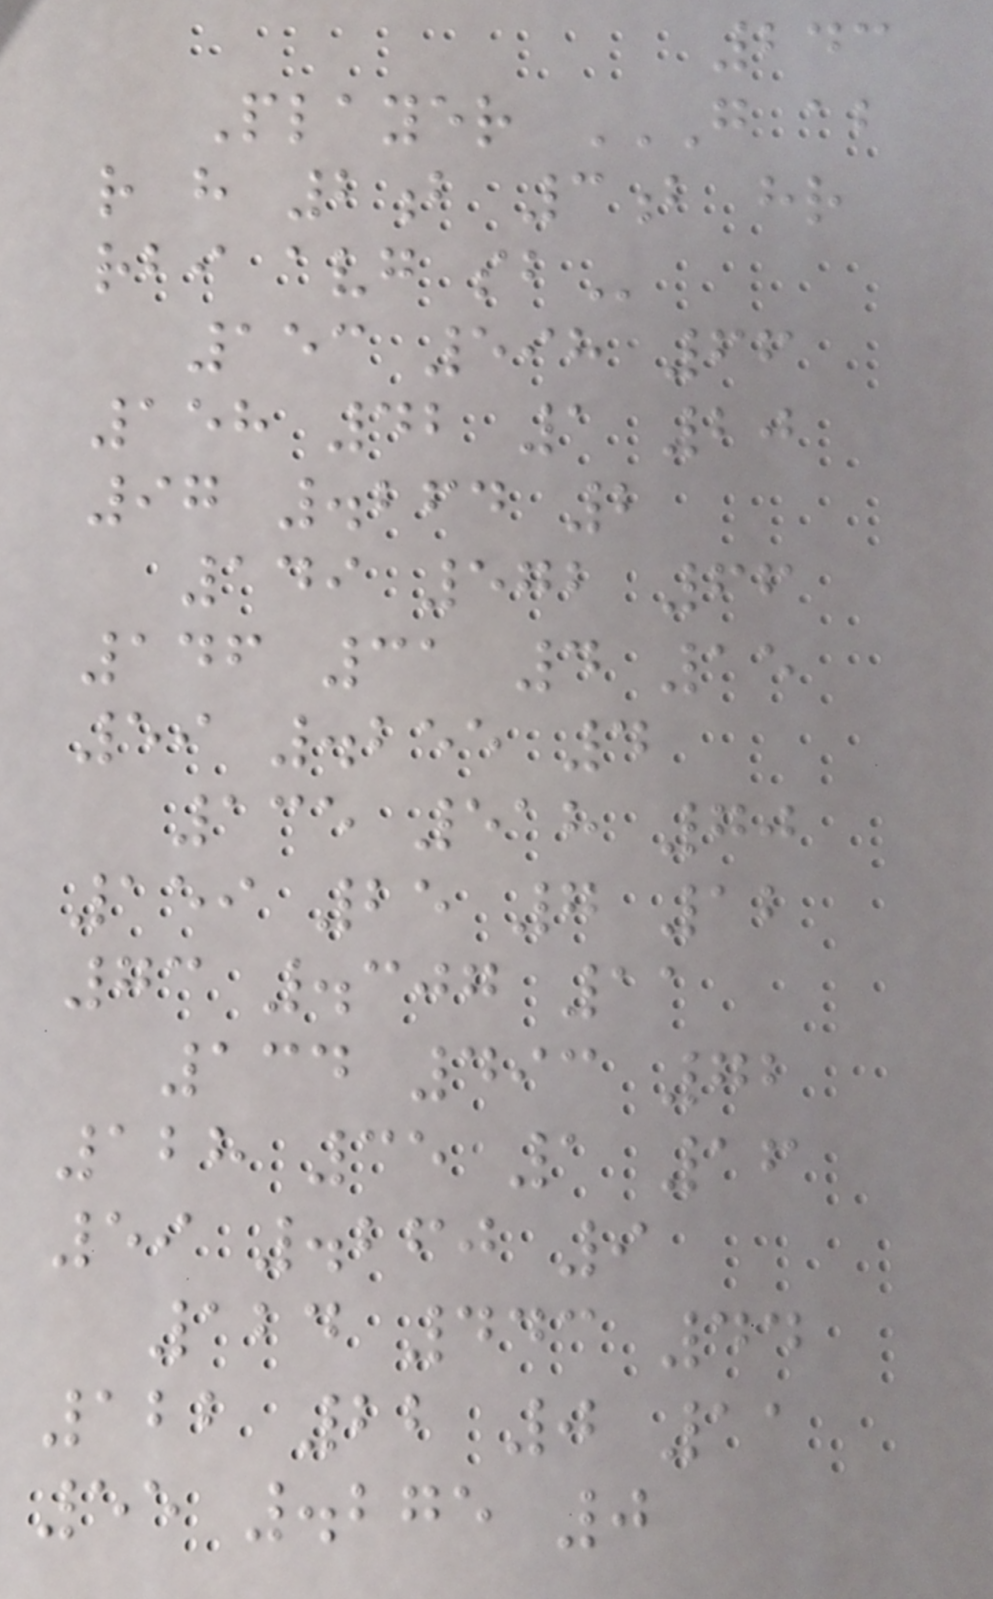243
Player G AB
R H 2B 3B HR
RBI AVG SB
153 598 66
158 42 1 20
97 .264 2
149 572 66
146 31 4 15
59 .255 4
135 518 70
159 25 7 12
73 .307 11
134 493 72
128 35 1 16
59 .260 9
124 443 44
122 22 0 11
55 .275 0
